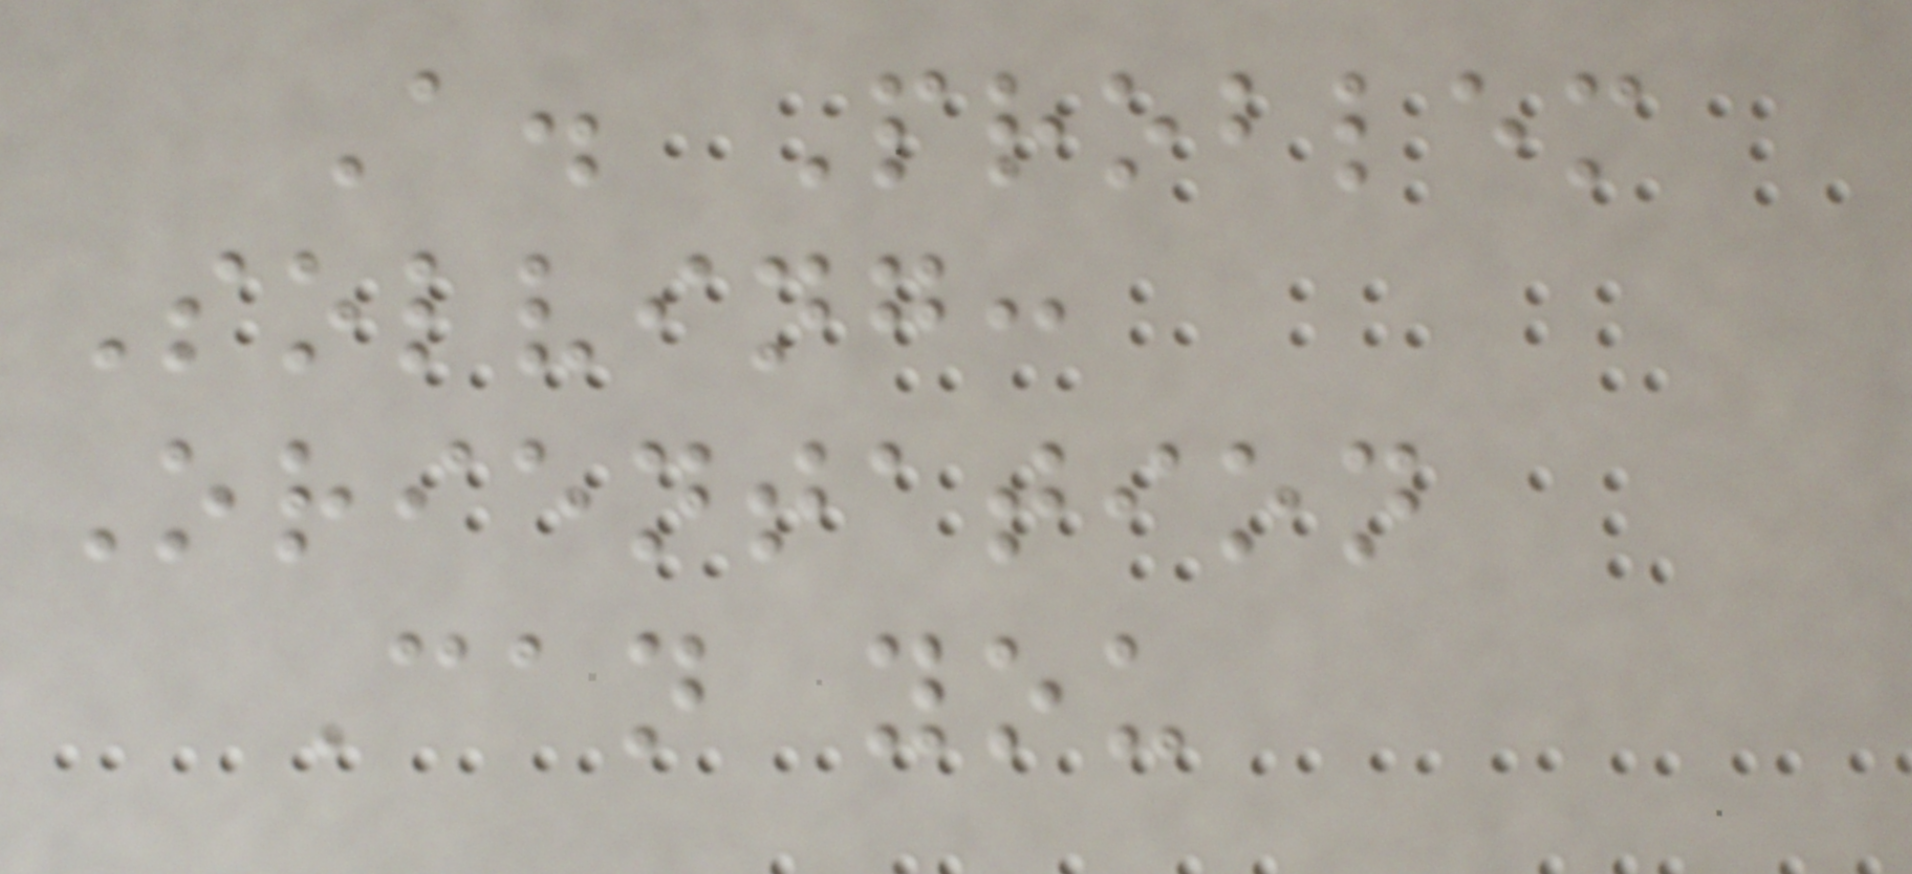A. Problem
Solving:
Orientation
Can you
